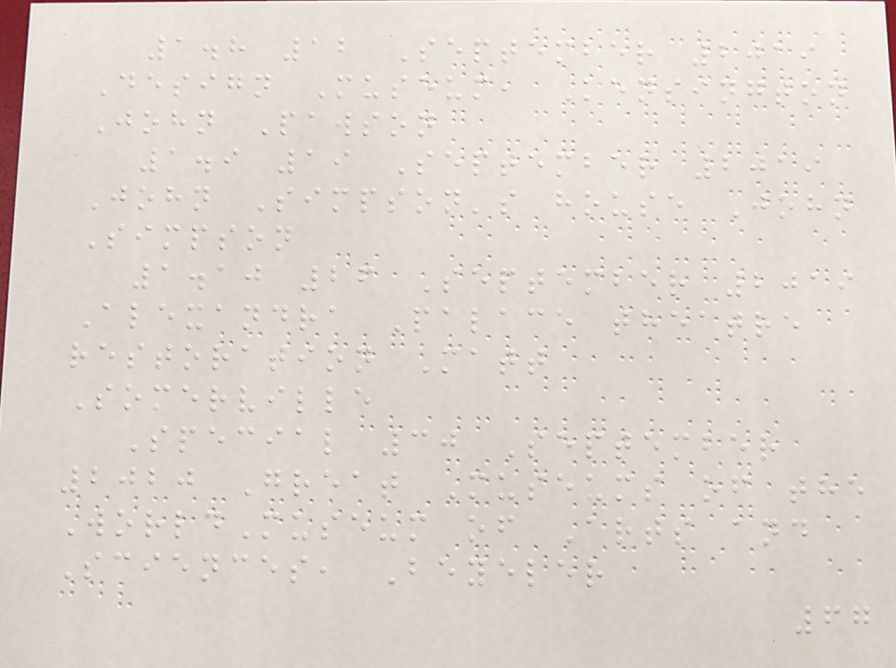1.8 12 September 2019
Design Museum, Kensington
John Pawson
1.9 19 September 2019
John Simpson's house John
Simpson
1.10 26 September 2019
Alexandra Palace theatre
restoration Matt
Somerville
Special 30 September
2020 Great Museums of the
WorldMuseum of Arts and
Sciences, Beyeler
67
